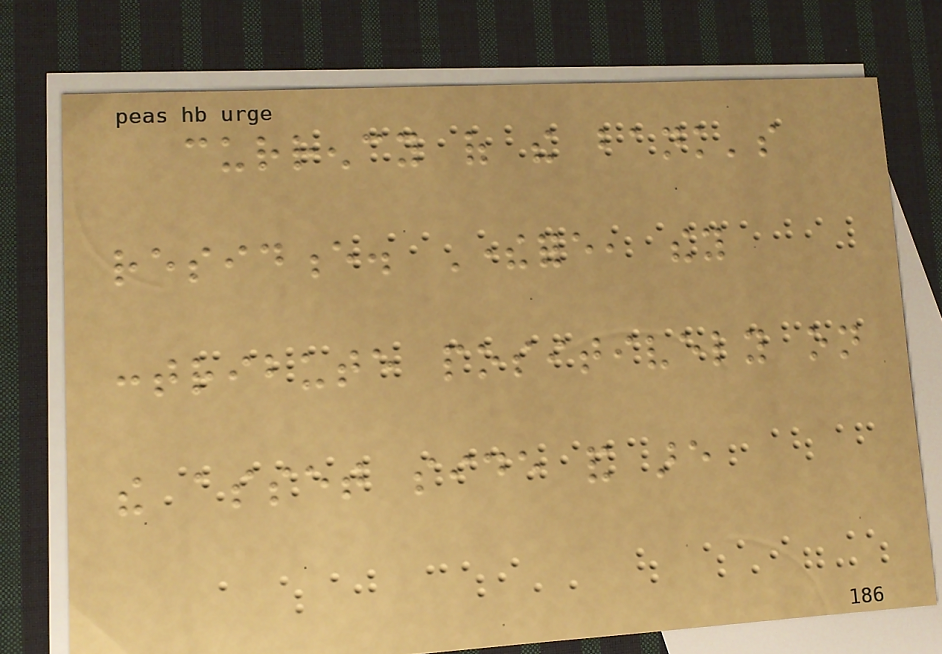currency of the bank's
residence. Therefore, they
contribute positively on
the asset side and are
